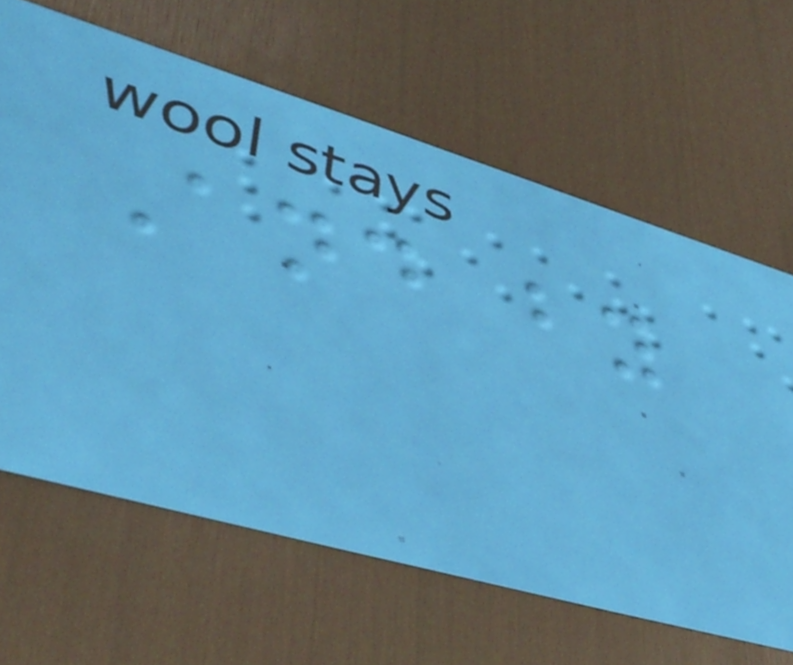And by
